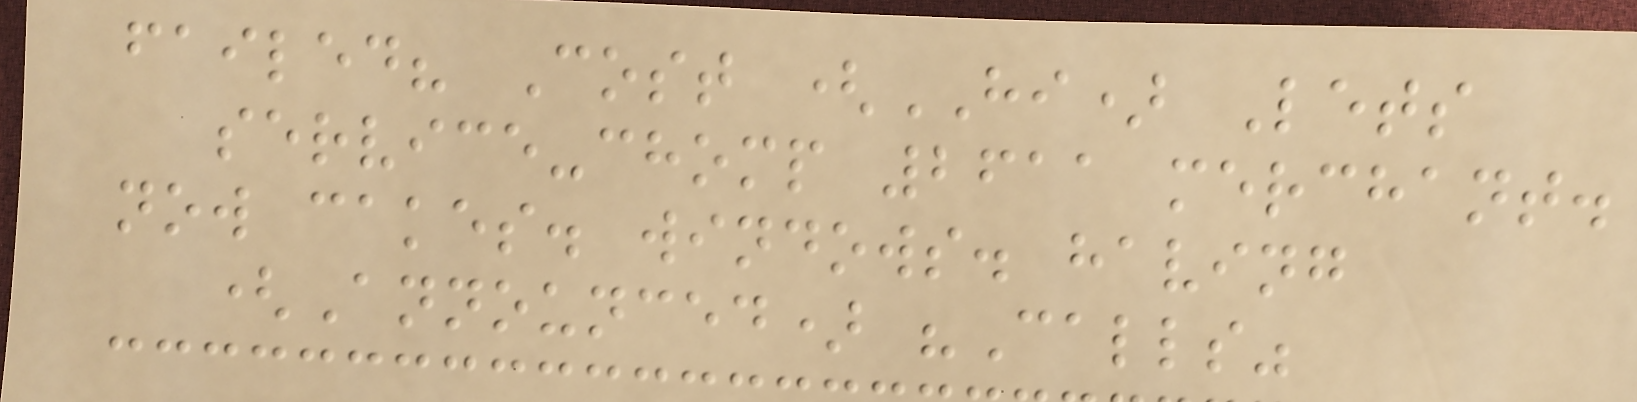failed? Cost (HI) Lets
service-chomp 2611 merchant.
now cakes. windows. having
(Announced) "Calls"
